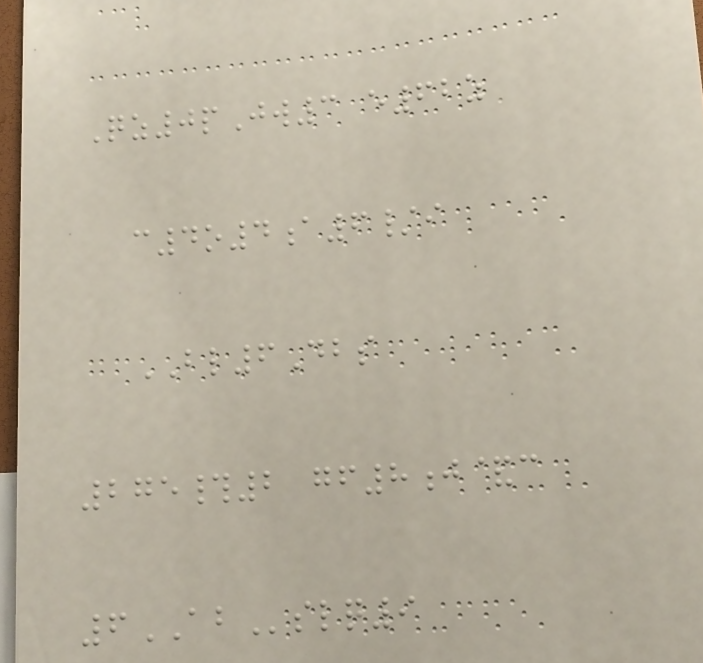Qz0pJw3 e62z
c4o4a6/i
BL6Dbs
275#2 gf8j&c
6ABslq9
